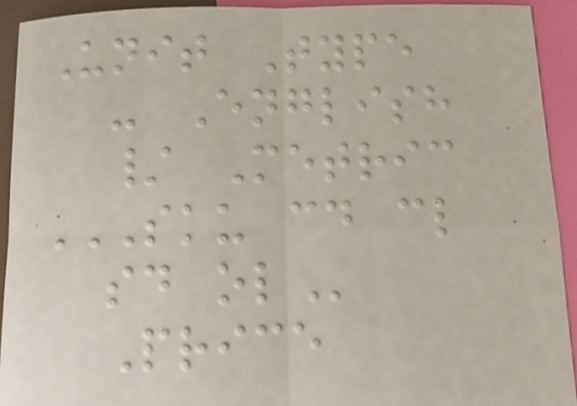Unit Type
- English
/ Metric
SKU CD CL
SD OL
Price
